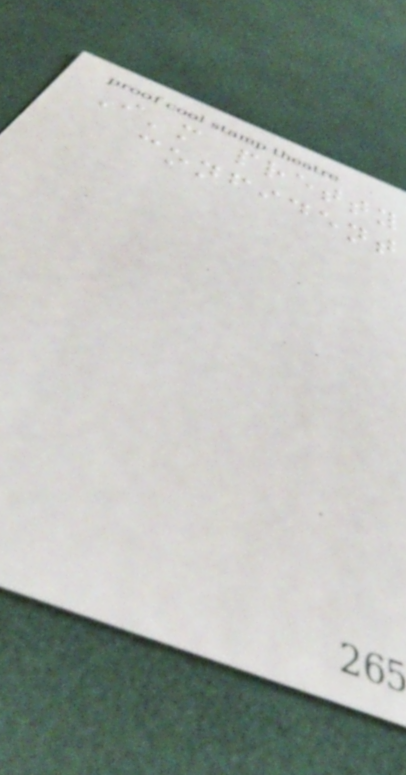I'm pretty
confident
